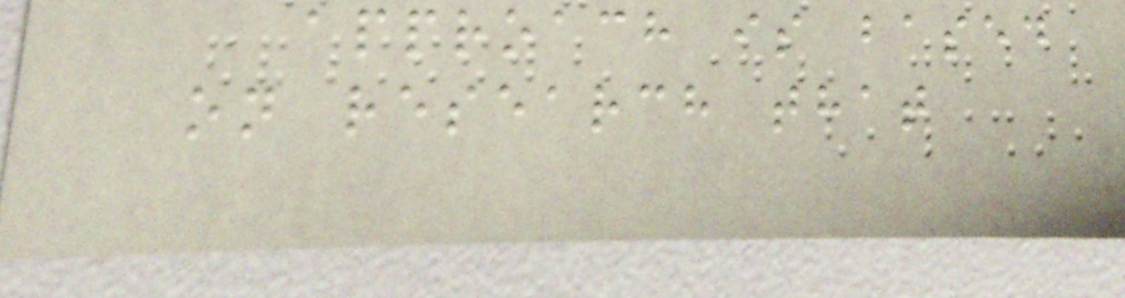approach is based
on research that
